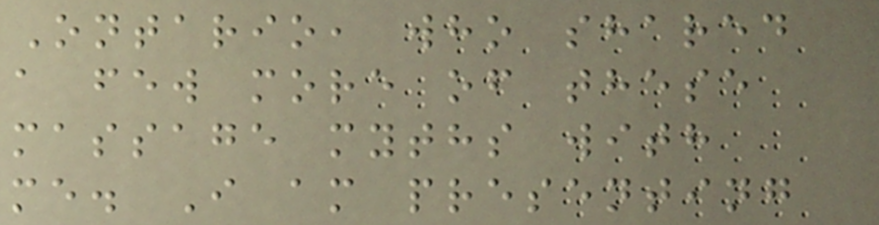Ontario, who shared
a few more of these
massage myths with
me. I am presenting
